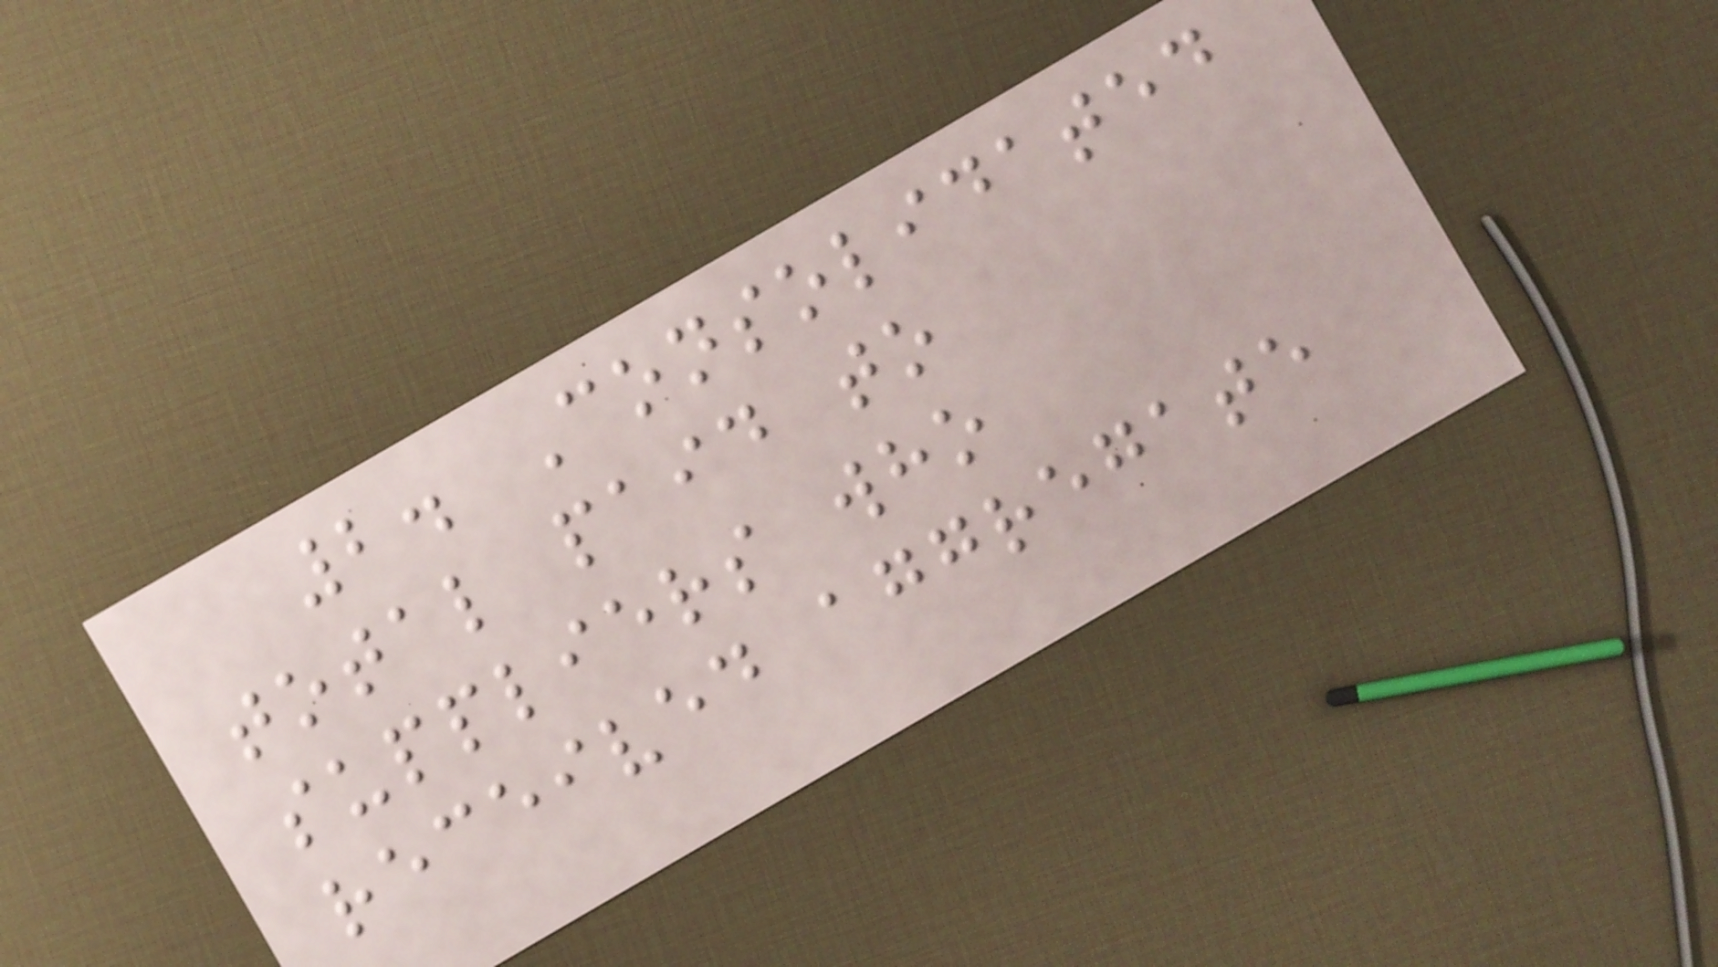2. Consolidated
total paid to
suppliers who
received aggregate
